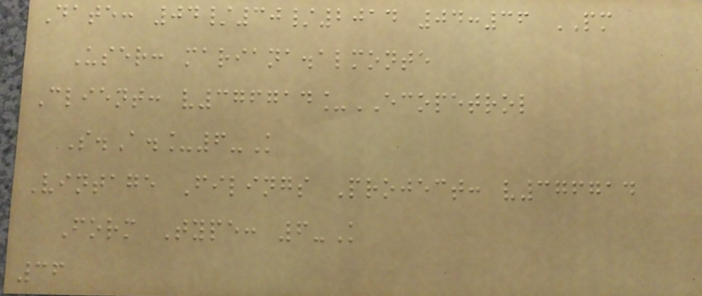Date: 04/30/2014 04:36 PM
User: mariana.almonte
Client: v376714_ECOPETROL
S.A._6-K
Vintage Filings Project: v376714
Form Type: 6-K
36
